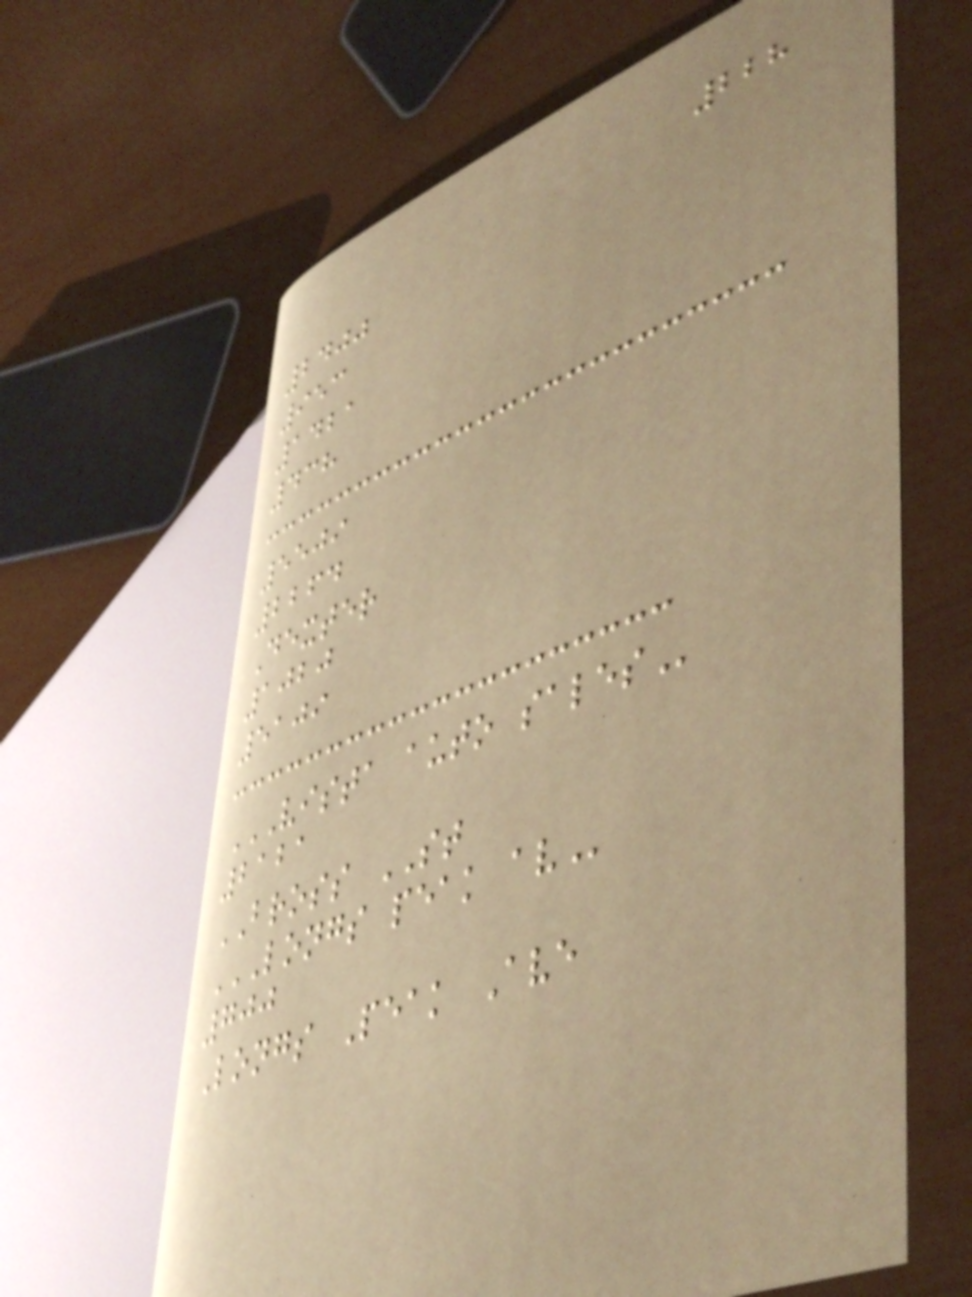228
2400
953
1421
438
5509
2264
Dexter
1020
5109
VISTA AUTO SALES
2121
BROSS ST
LONGS PEAK AV
700
Longs Peak Ave
